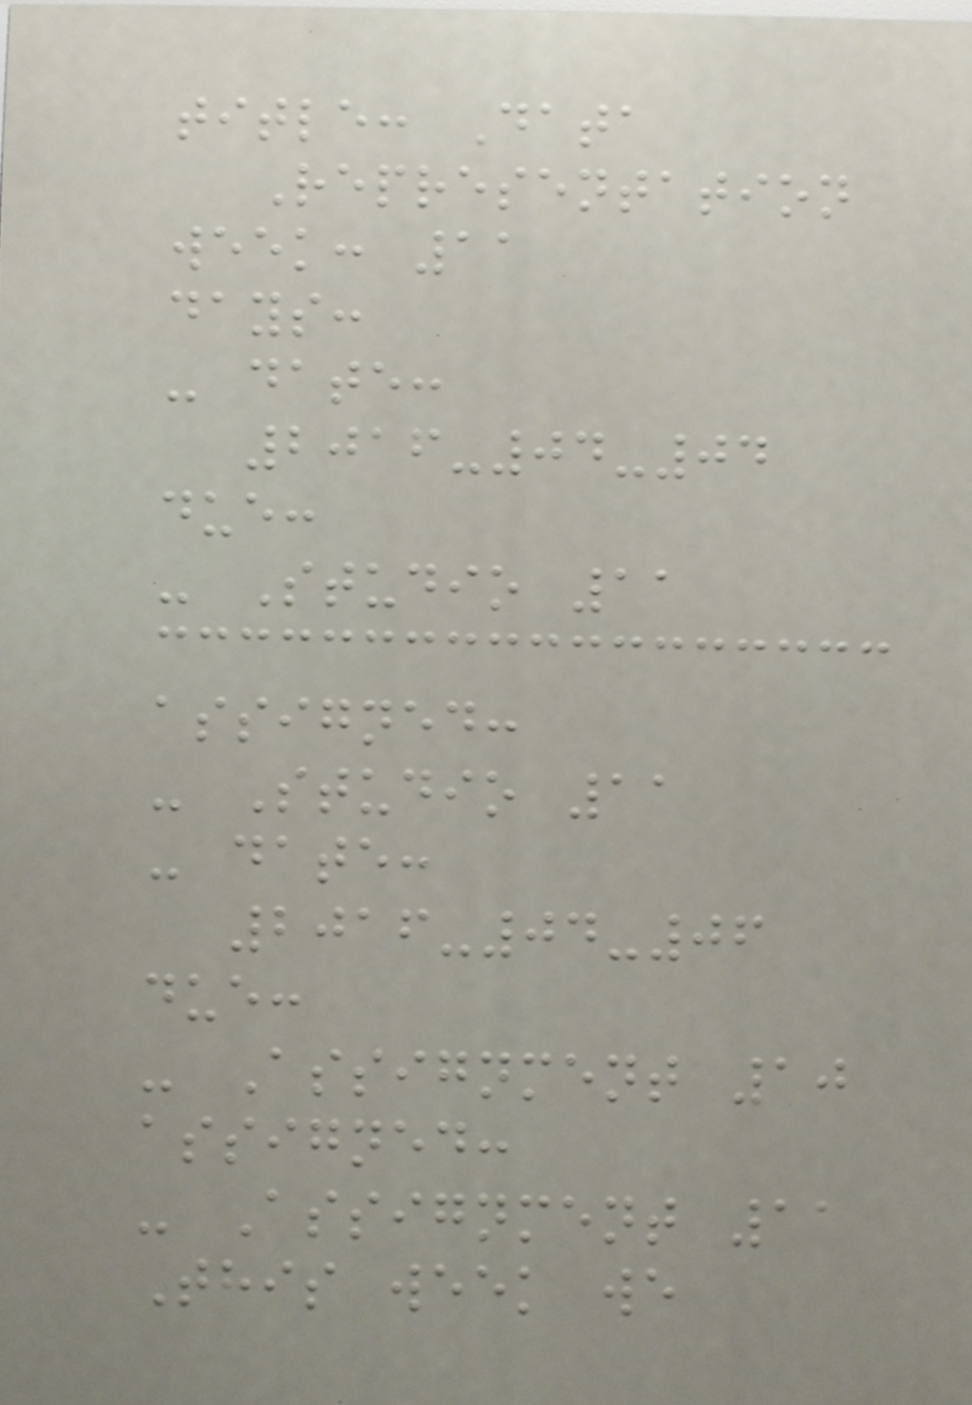title: Data
Representation
week: 11
days:
- date:
2016-04-04
due:
- Studio 11
assigned:
- Studio 11
- date:
2016-04-06
due:
- Assignment 10
assigned:
- Assignment 11
This week we
